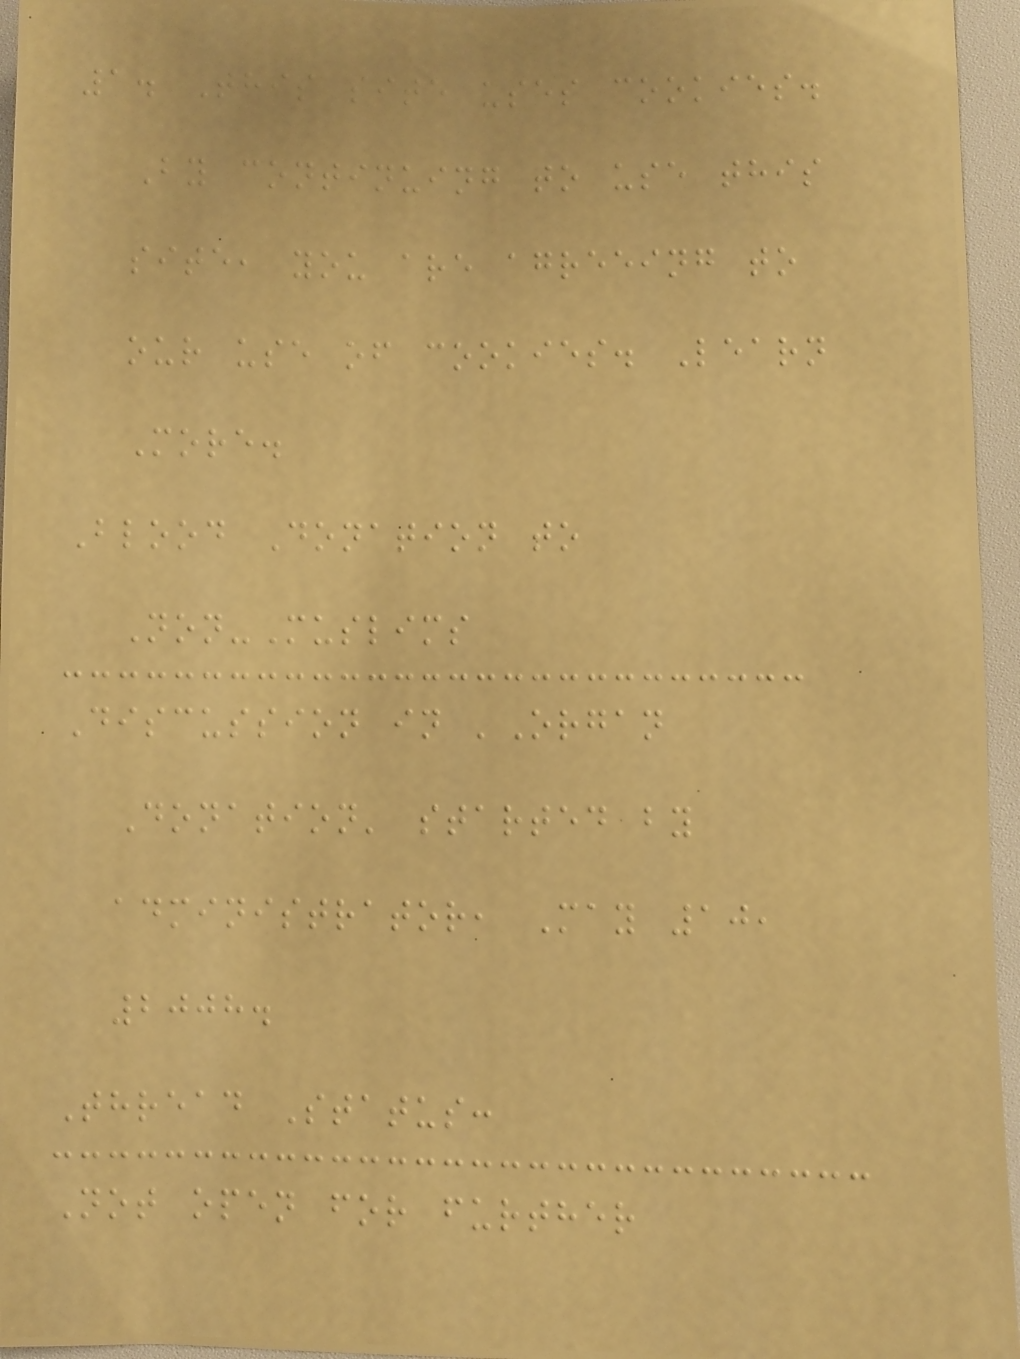1. This site uses cookies.
By continuing to use this
site, you are agreeing to
our use of cookies. Learn
More.
Blood Donation to
Non-Muslims
Discussion in 'Organ
Donation' started by
administrator, May 10,
2008.
Thread Status:
Not open for further
